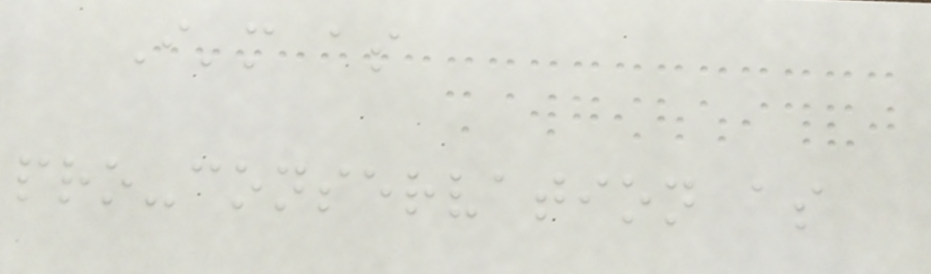I'm as
pro-conservation as
